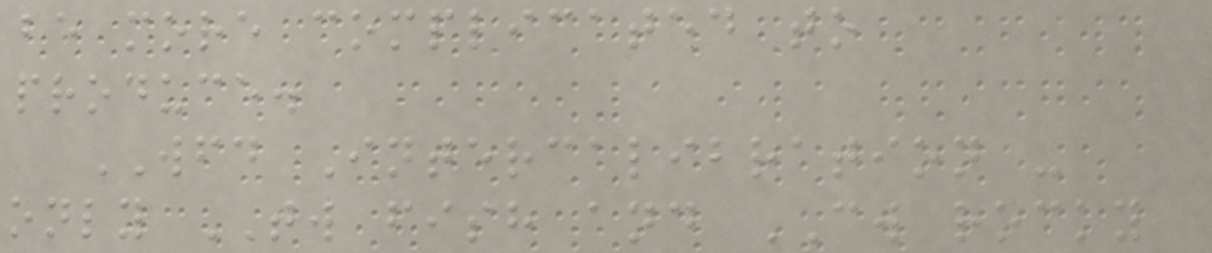be more complicated to
produce.
WFD Intercalibration -
only TW fish and CW rocky
